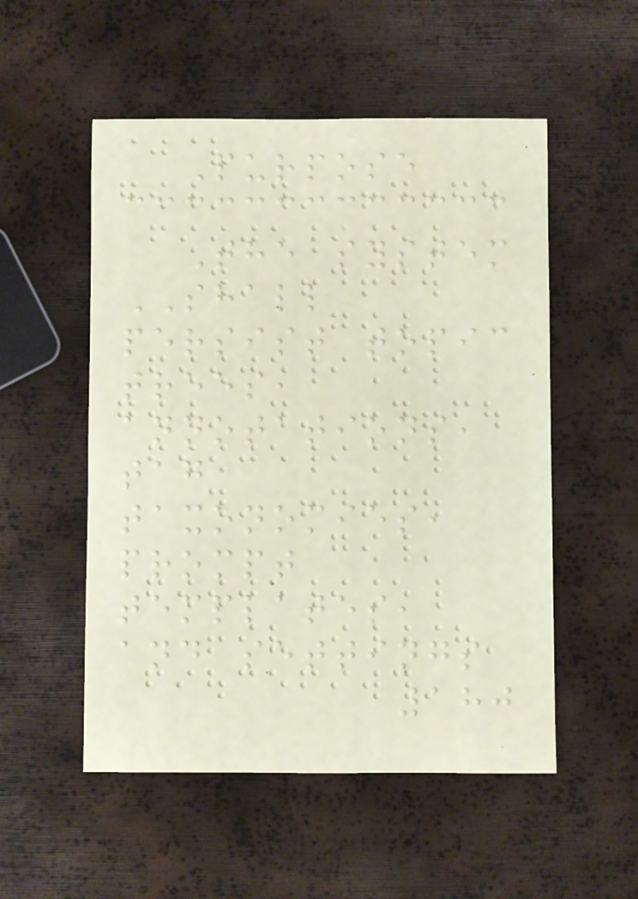Purpose
The system
SHALL
persist topic
trees,
annotations,
tag
taxonomies,
prompt
templates,
and settings
180
